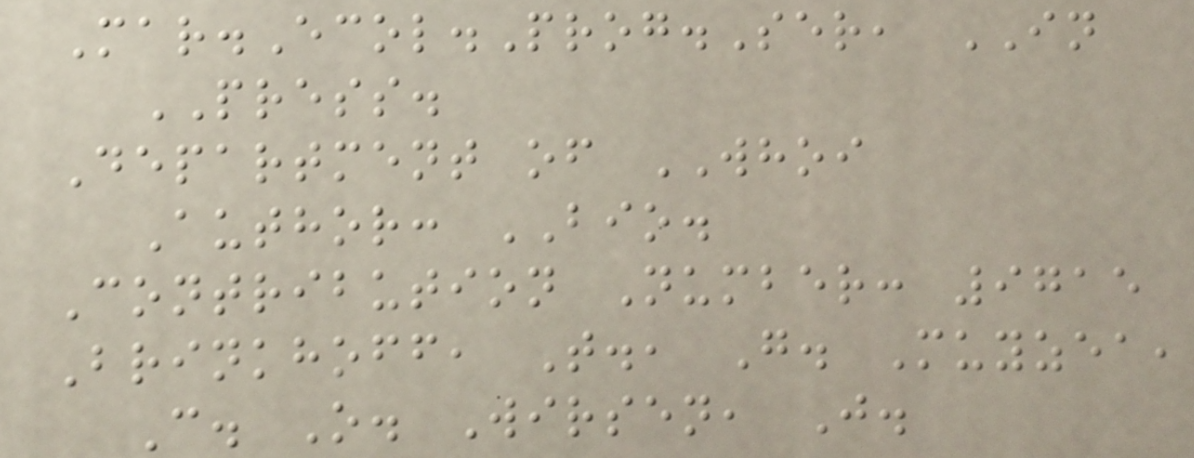Mar.Ecol.Prog.Ser, IN
PRESS.
Department of WHOI
Author: BIO.
Contribution Number: 9715
Brinkhoff, T., G. Muyzea,
C. O. Wirsen, J.
